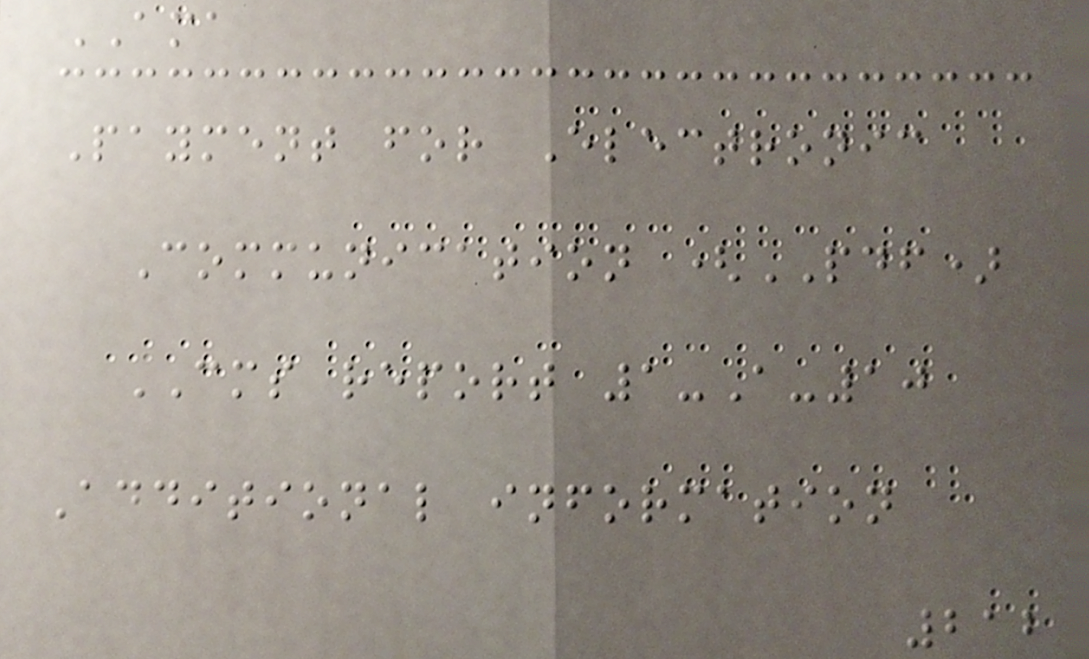AMA
Payment for Electronic
Communication (PDF)
CMS report 1-A-10
Additional information
212
